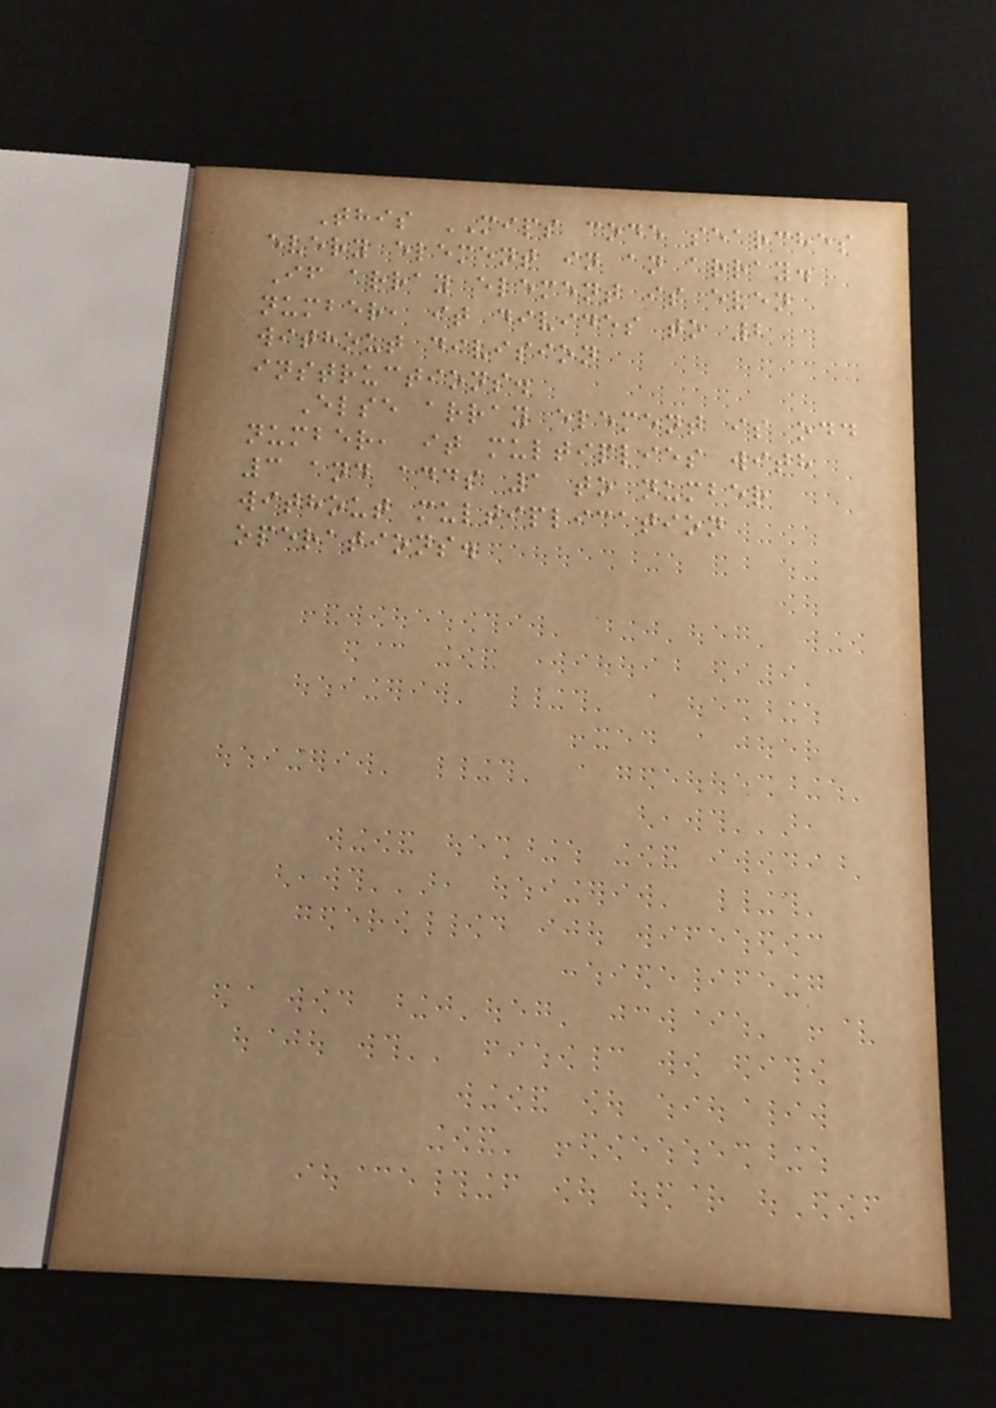This MIPS code searches
every element in an array.
If array element is even
number, it divides to 2
without division
instructions.
Else array element is odd
number, it multiplies with
3 and adds 1 to number
without multiplication
operations.
